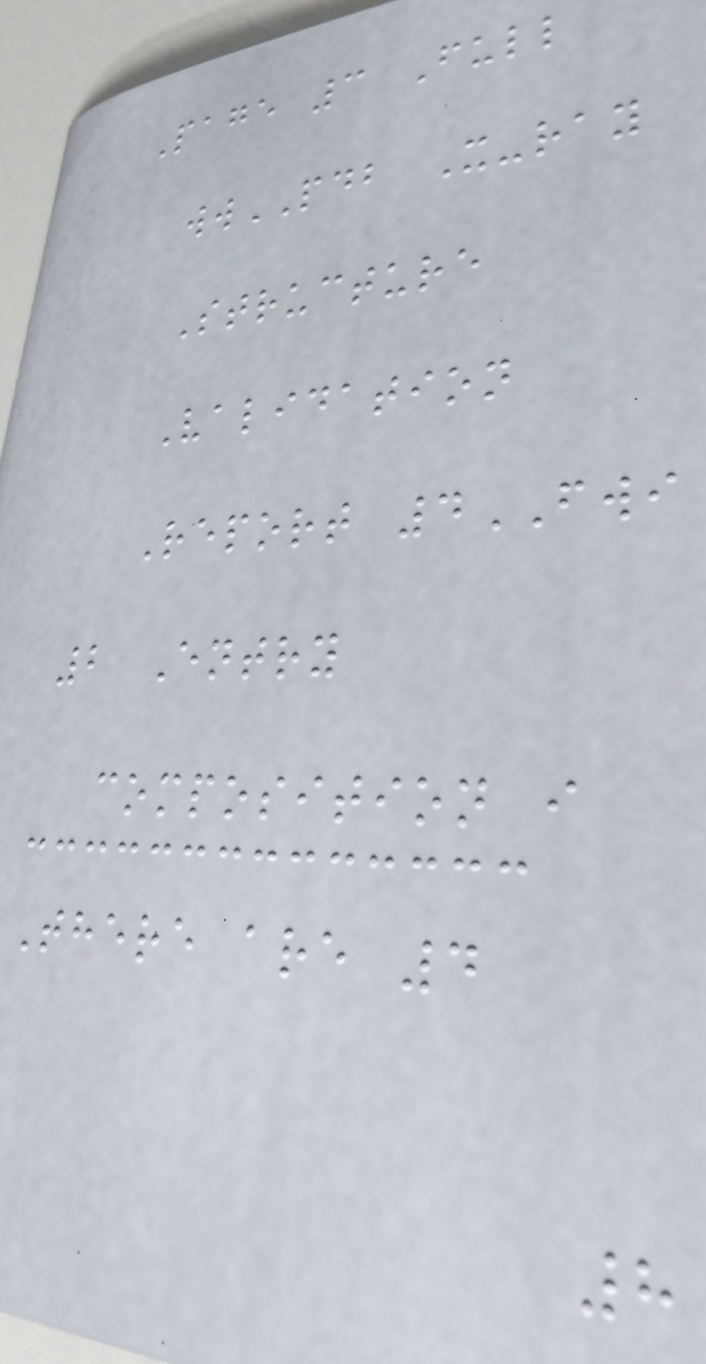Page 3 Full
wwPDB X-ray
Structure
Validation
Report 4FWI
2 Entry
composition i
There are 4
8
